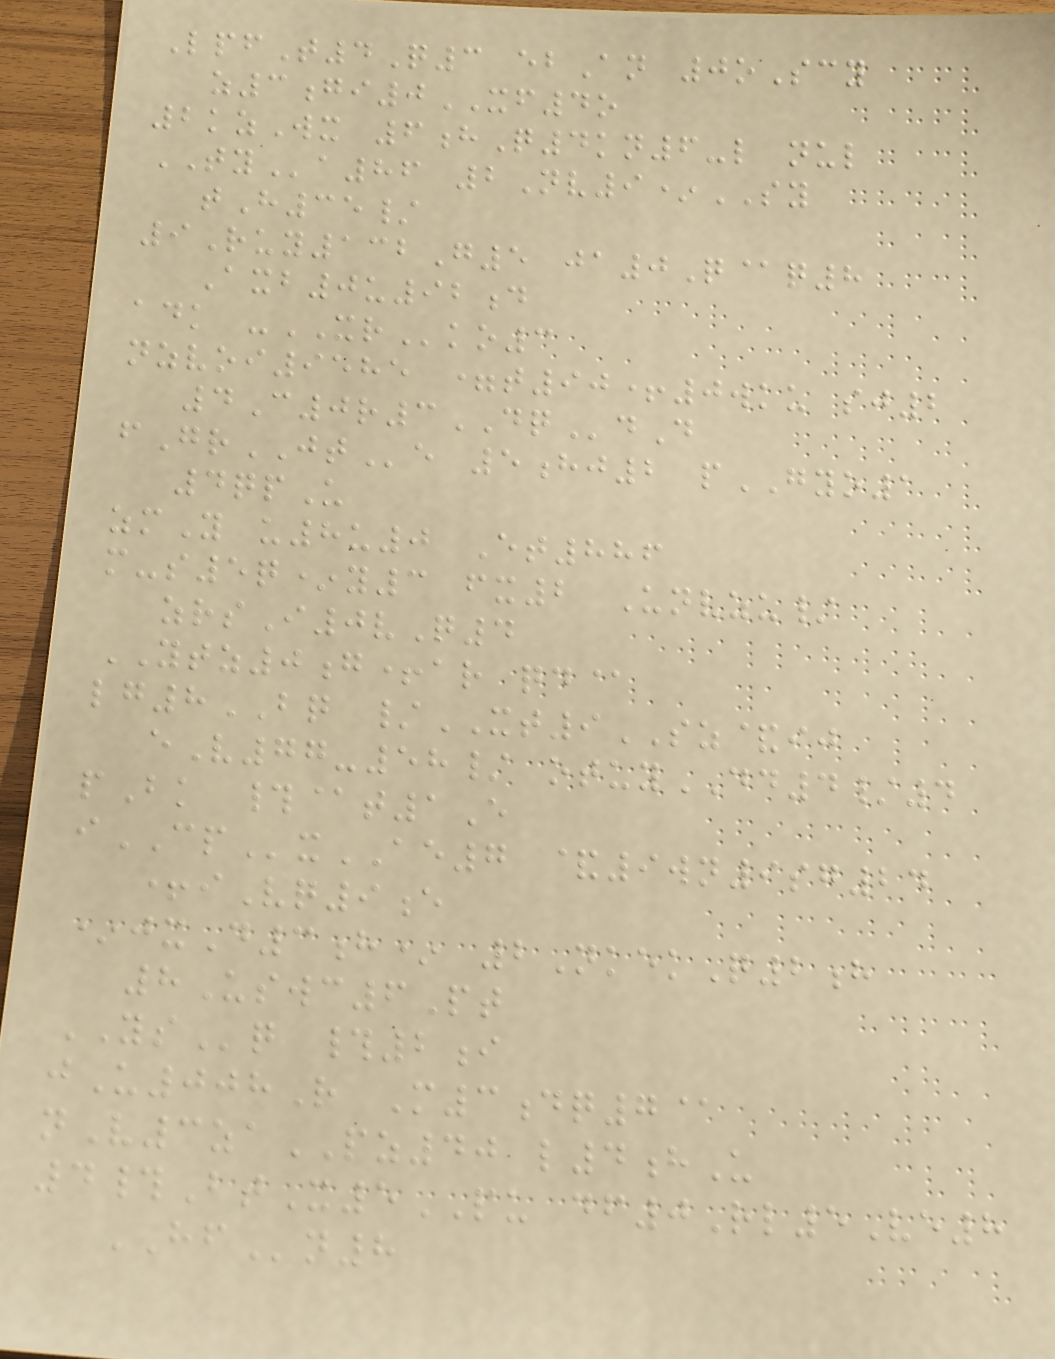LpfT4Q3 ebAn 0oScy
z3gi0XF4o
2kzWx 6hQ4kn6-l nul
TYa86 2Nv9*SY
tH35/
9Ruy132G5 ja0Q@q8
Axb0u92d
adk -XRko3
nzvoi9585 =t90+0wku sj2
4C0r3DQdD
fGrJTe 5hj2 pGYO1
4qpU
zmY u8u0 Et886
m-s5q*y3 fx2 Unvzu/
zrsI0vQ4
YTZ0g+ar qd@
lg8BQ /XT9SZ&ij
eV77-58/ otuyDD4/4
pBk #@t1E
iCPxAE7 &9wn9sg24
+iVq9e
*jxD3h* 2NkekQ2h
8Uswc6Pt
YSq #2i
jU008R M3dq7@
nV3zaPZ40 l4hU
4#BtX5PU df0Rl5Ve8
HFn8
